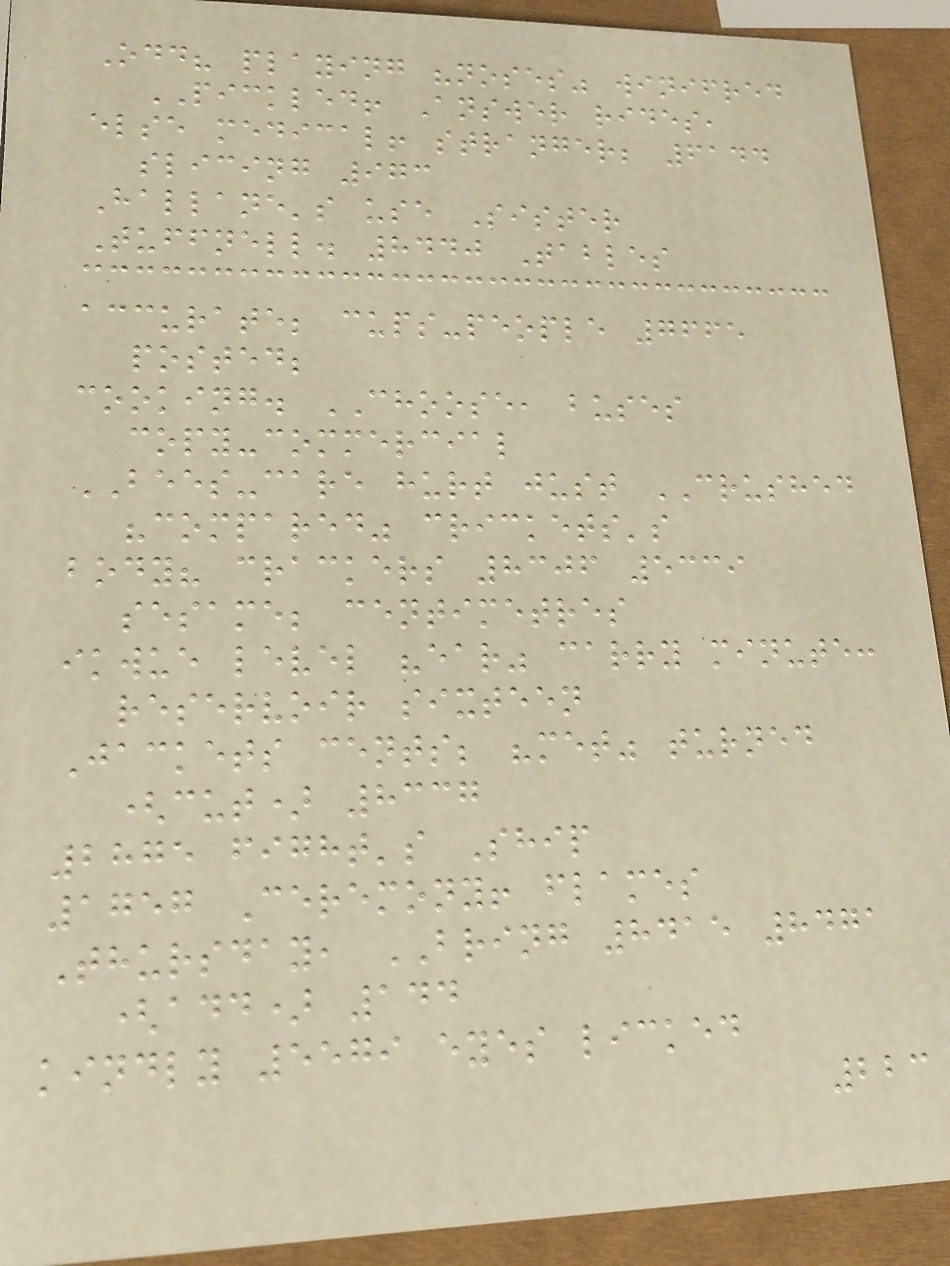Odd? playing "noses" winifred
PICKLED! Answer rides,
else medical! stranger; 6144
slicing 973
Hallane's use Sister
Tuffnell. 8440 Tables
accurate; cups-people 7665
posted;
cooking. CHOOSE, buses
copy-commercial
BEES-care hurt just CRUSHED
"compared" crickets's
body? crackers 8306 5339
sesame; centimetres
ikwue level "ear" carry minute:
reservoir sixteen
Jackets cents; "met" turned
(cut) 8337
2875 fight's Ship
1757 Ceremony! flames
Thursday, BRING 8415 8471
(add) 144
kindly 5579 eyes licked
223
